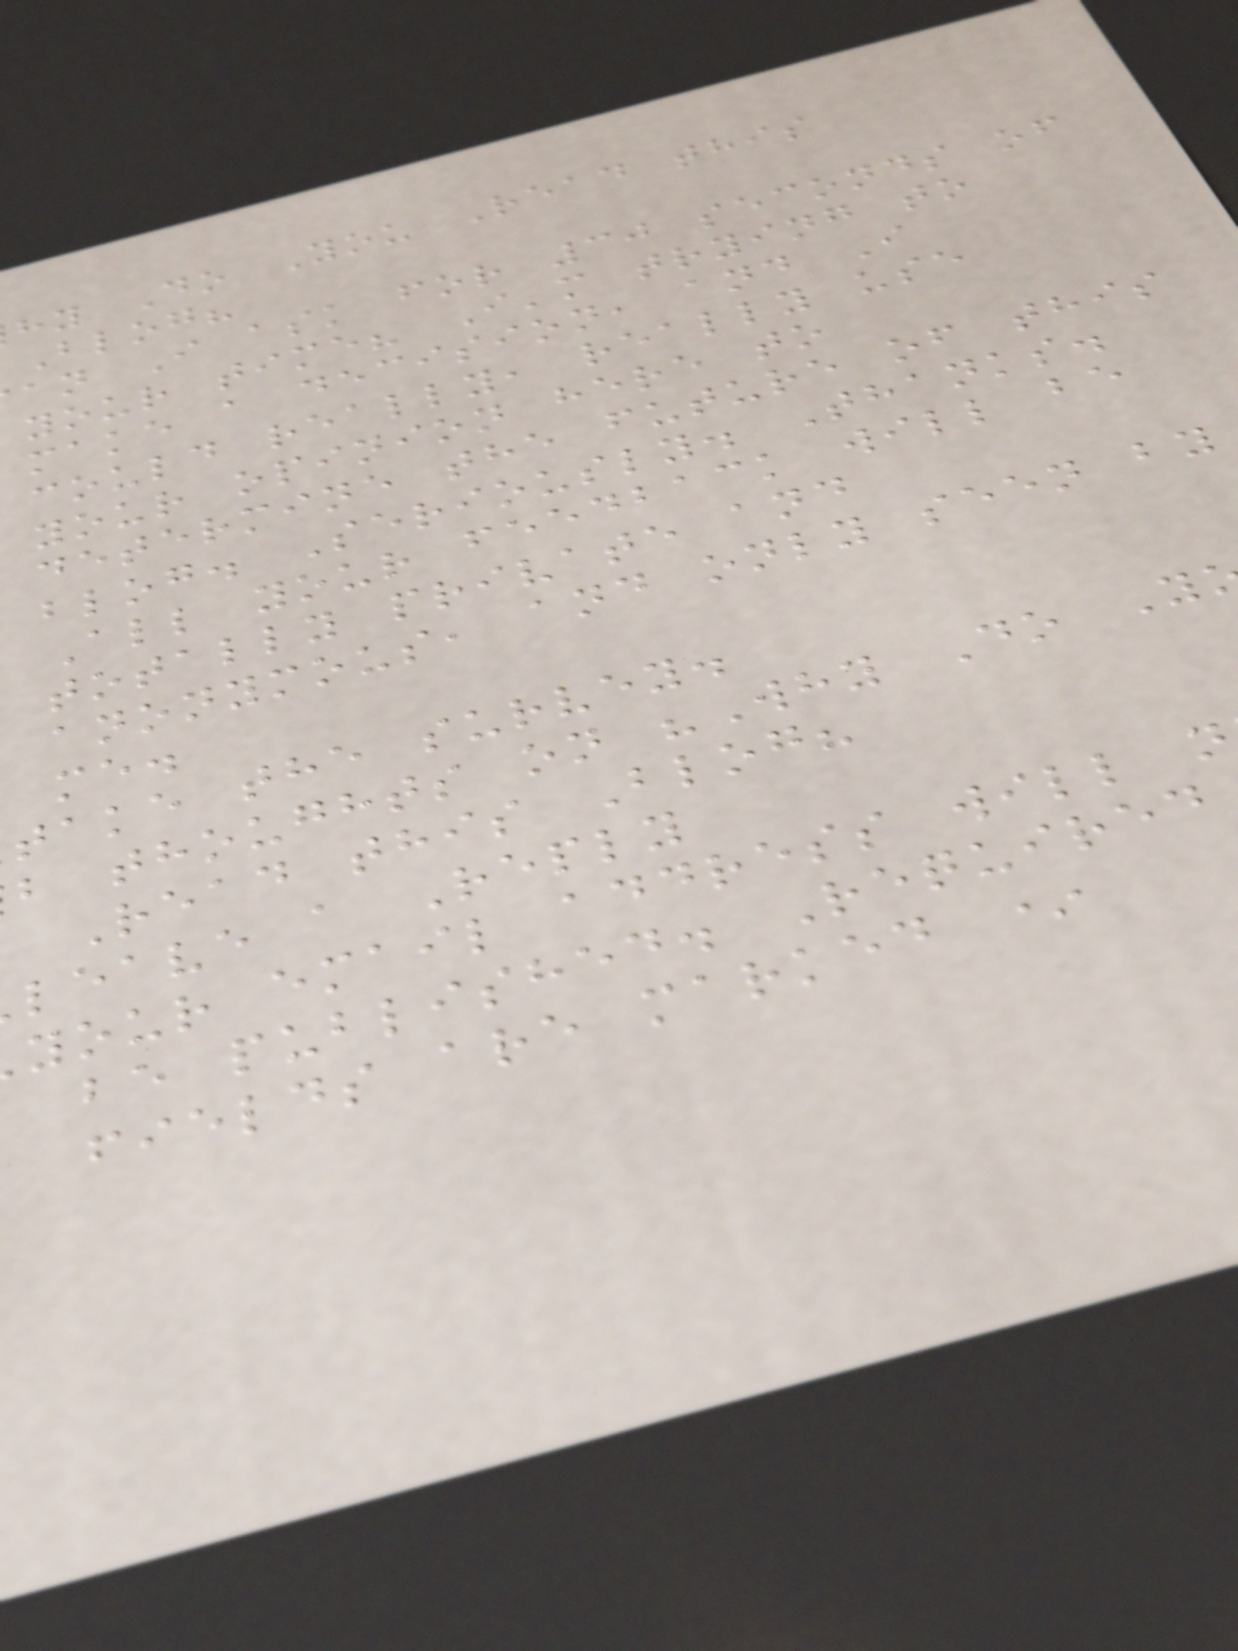hy Do You Read this
Blog?
an I ask for 30 seconds of
your time? I'm trying to
make a decision, and I
could really, really use
your opinion here to
determine the future of this
blog. Seriously. Thanks.
All your feedback will be
totally private and
anonymous, and only seen by
me.
take the survey.
b thoughts on "Why Do Y
Read this Blog?
leave a Reply
your email address will n
be published. Required
fields are marked *
